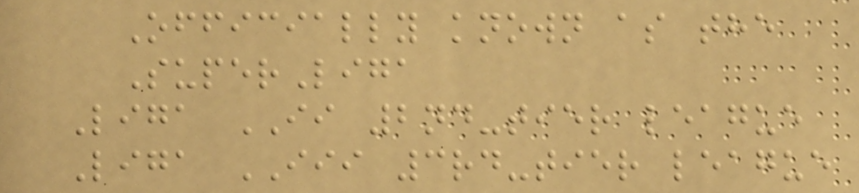Officially known as the
SuperLiga
Liga II 2nd-tier league
Liga III 3rd-tier league
